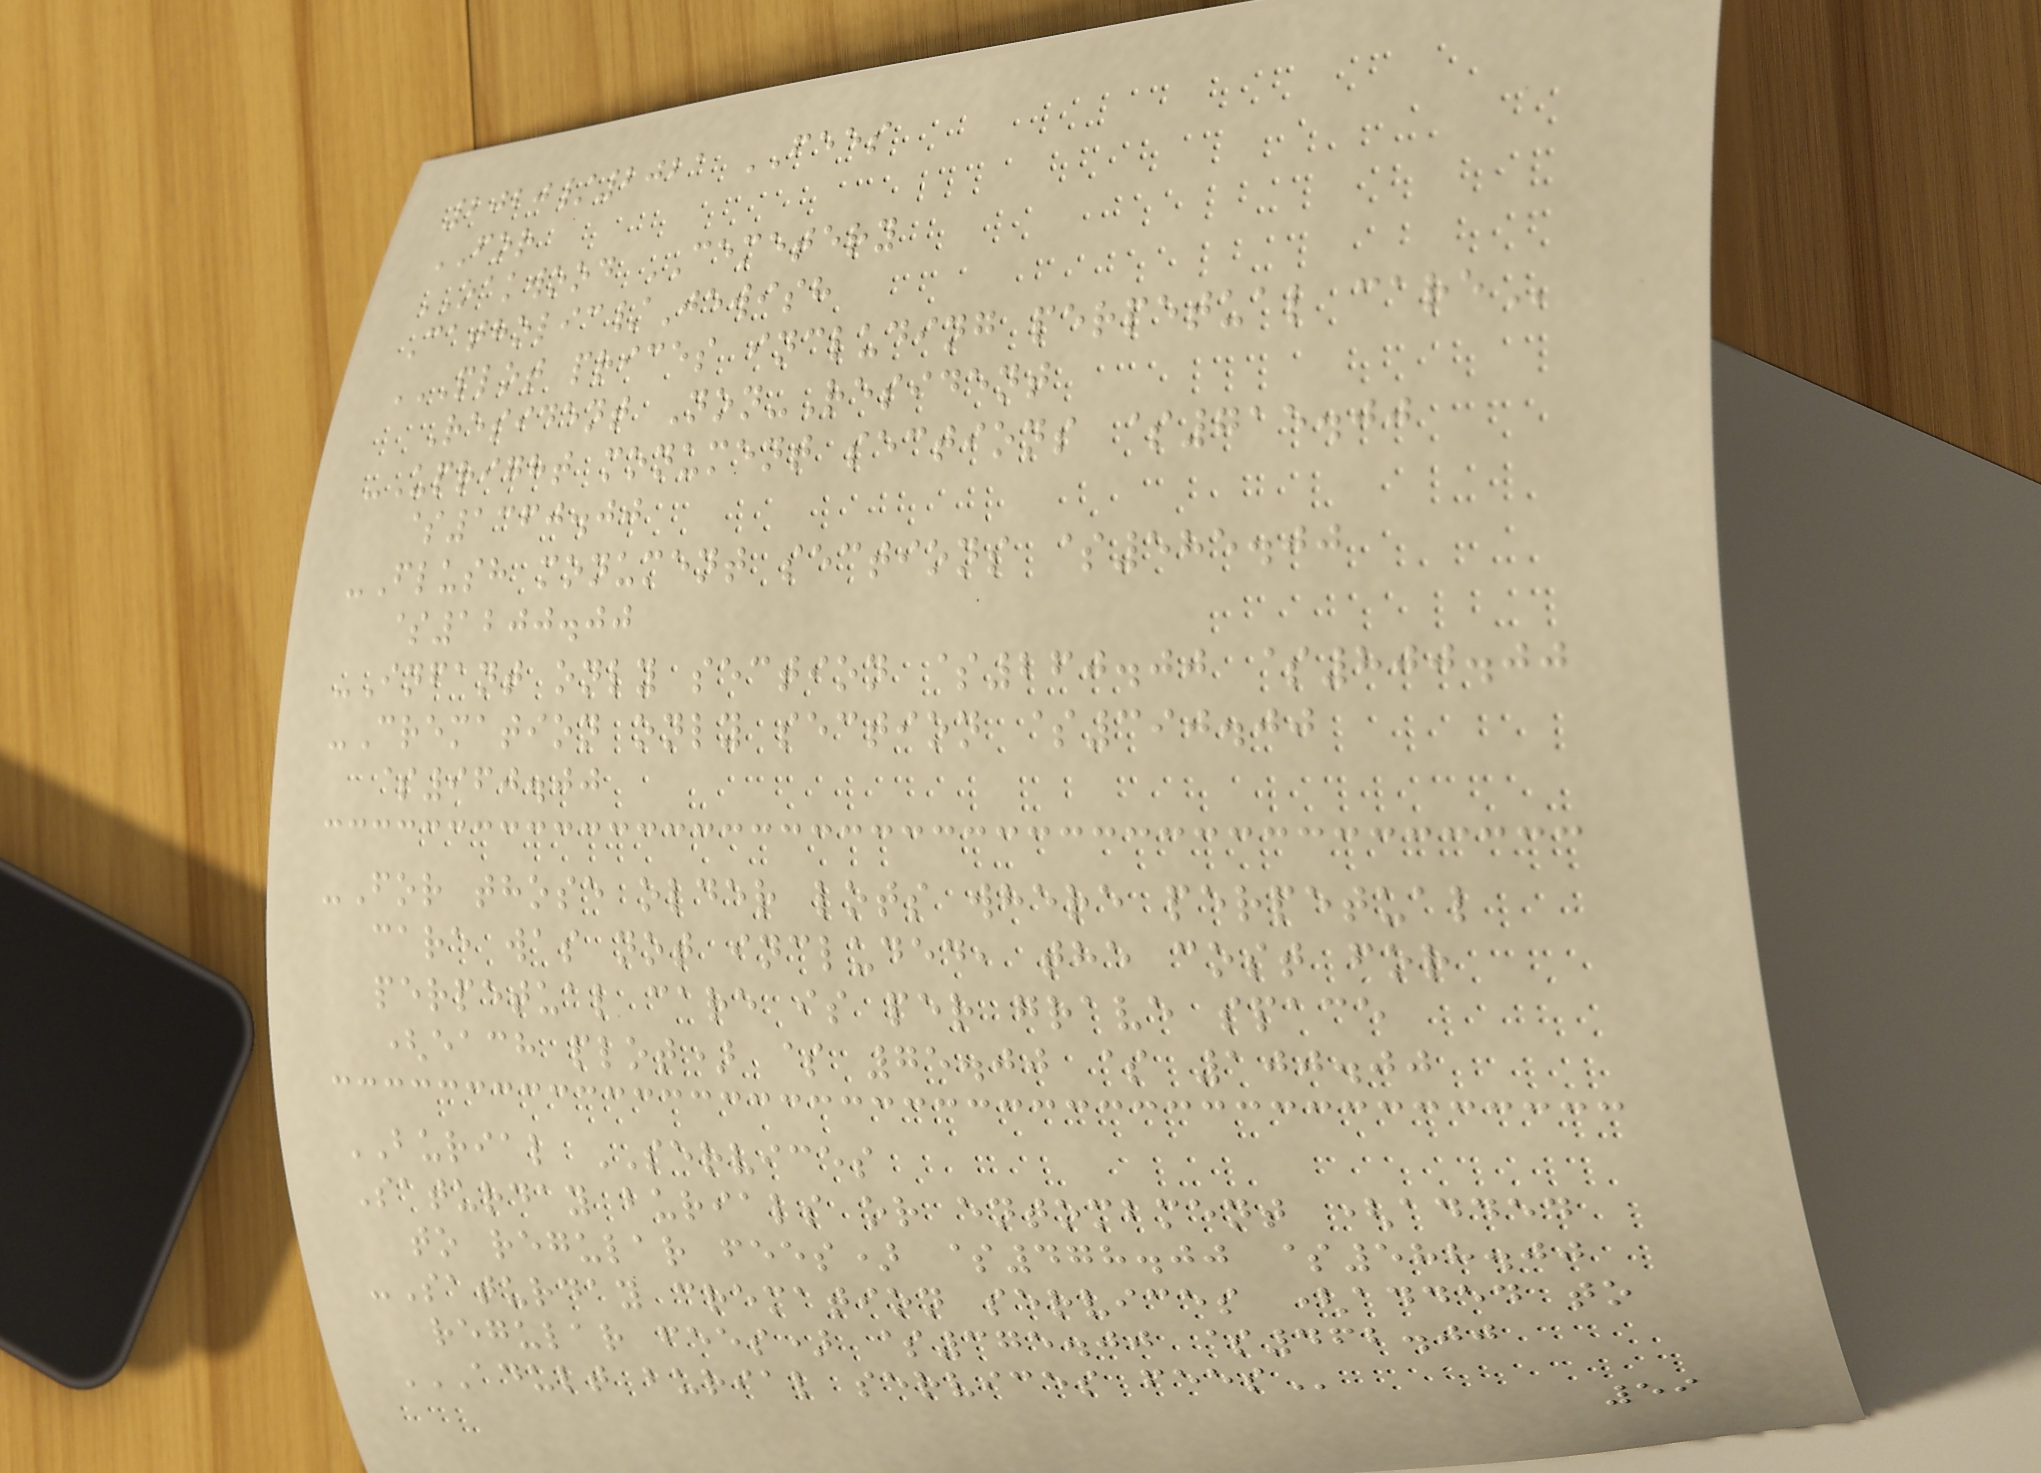2020/2021 FEES
FOR
OAKWOOD CEMETERY
Catholic/Jewish
PLOT PRICES INCLUDING PERPETUAL CARE
Resident Non-Resident
-Upright monument sections $715.00
$1360.00
-Flush monument sections $585.00
$1200.00
-Infant only section $260.00 $800.00
-Cremation only section $390.00
$960.00
-For those older lots where perpetual
care was not included, the cost for
perpetual care is per grave space
(each plot) $ 75.00 $ 100.00
BURIAL SERVICES
Saturday burials or entombment (added
to regular fees) $478.00 $588.00
-Saturday cremation services (added to
regular fees) $375.00 $462.00
ADULT BURIAL SERVICES FEES
59
